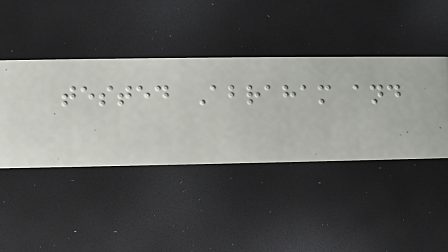tested Abraham and
